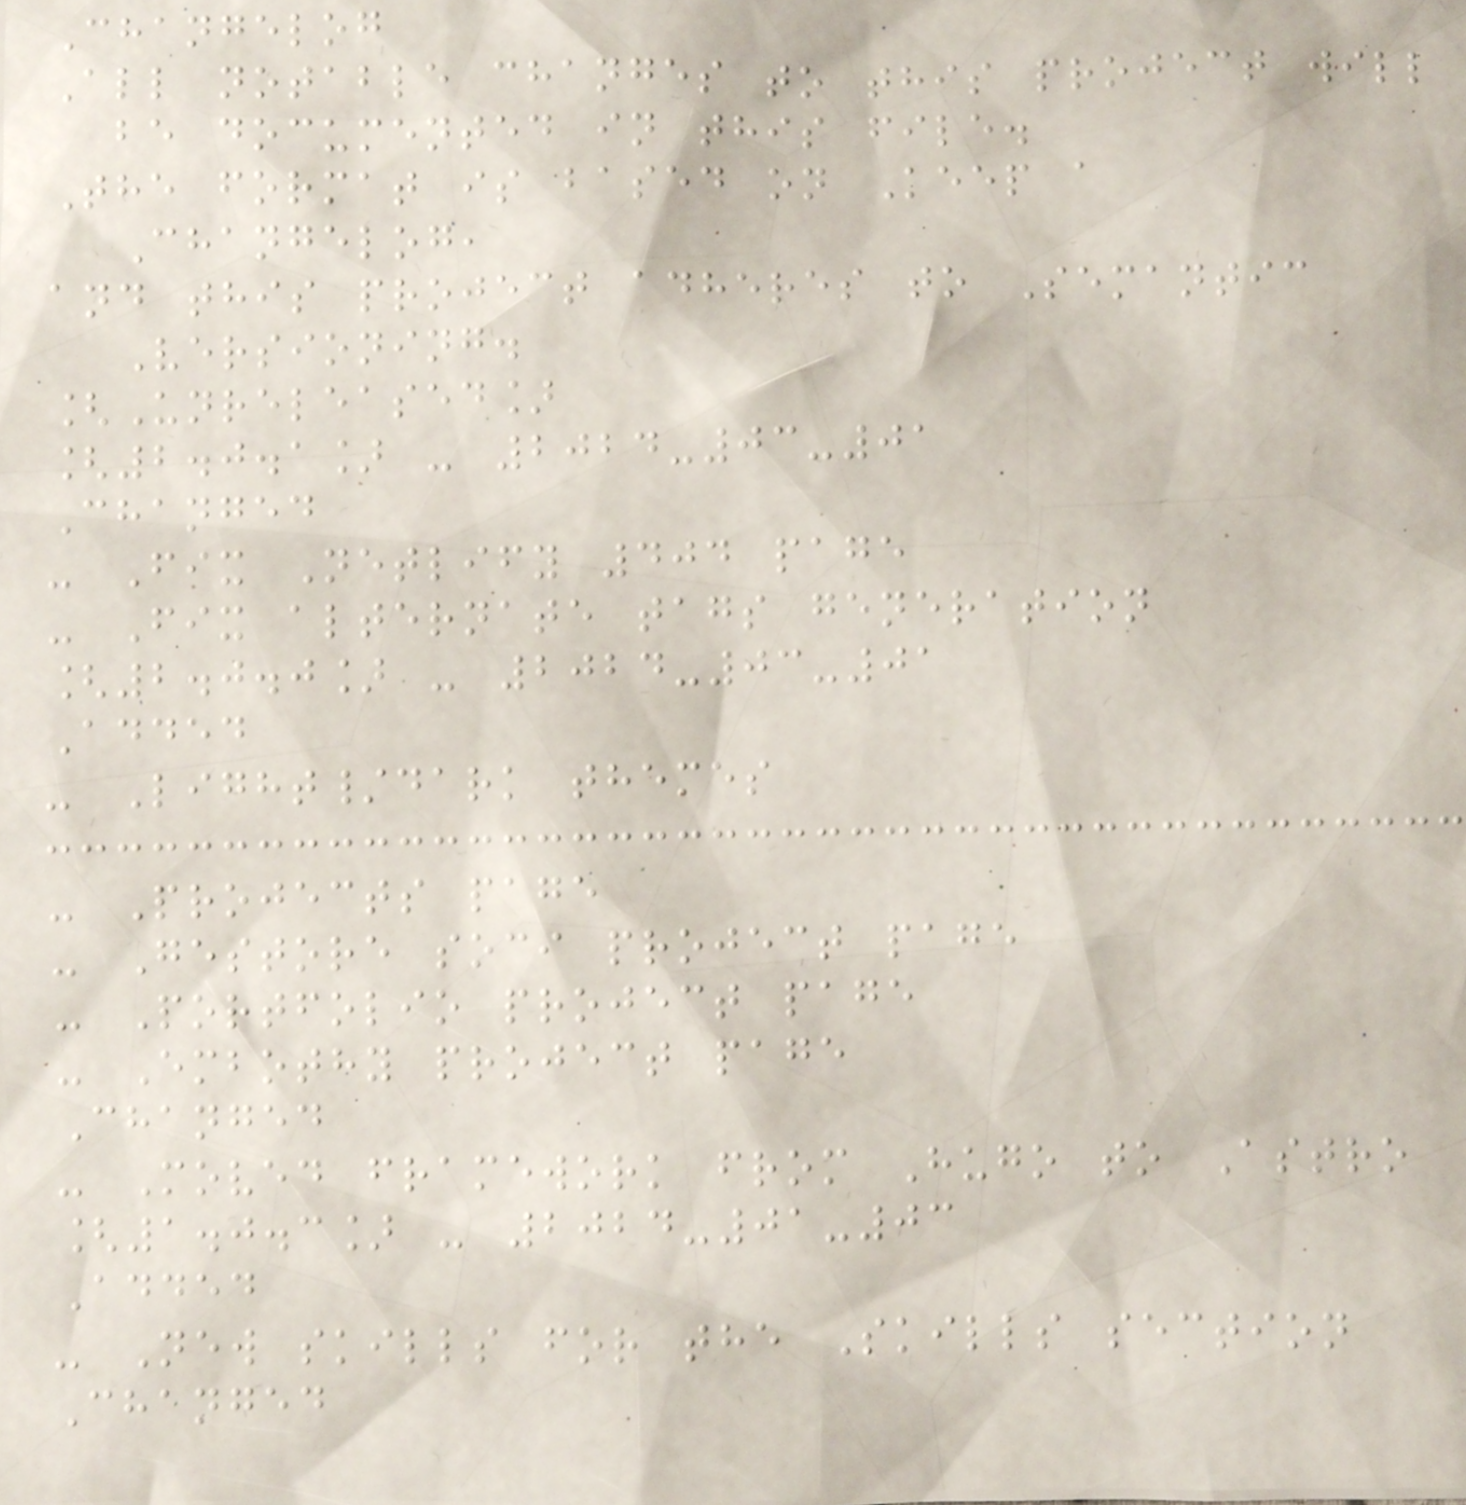Changelog
All notable changes to this project will
be documented in this file.
The format is based on Keep a
Changelog,
and this project adheres to Semantic
Versioning.
[Unreleased]
[2.0.1] - 2024-03-01
Changed
- Fix Netlify 404 page
- Fix alternate tags generation
[2.0.0] - 2024-03-01
Added
- Light/dark themes
- Projects page
- Gestore soci project page
- Portfolio project page
- Embothy project page
Changed
- Moved framework from Hugo to Astro
[1.0.3] - 2024-01-03
Added
- New skills for the Skills section
Changed
